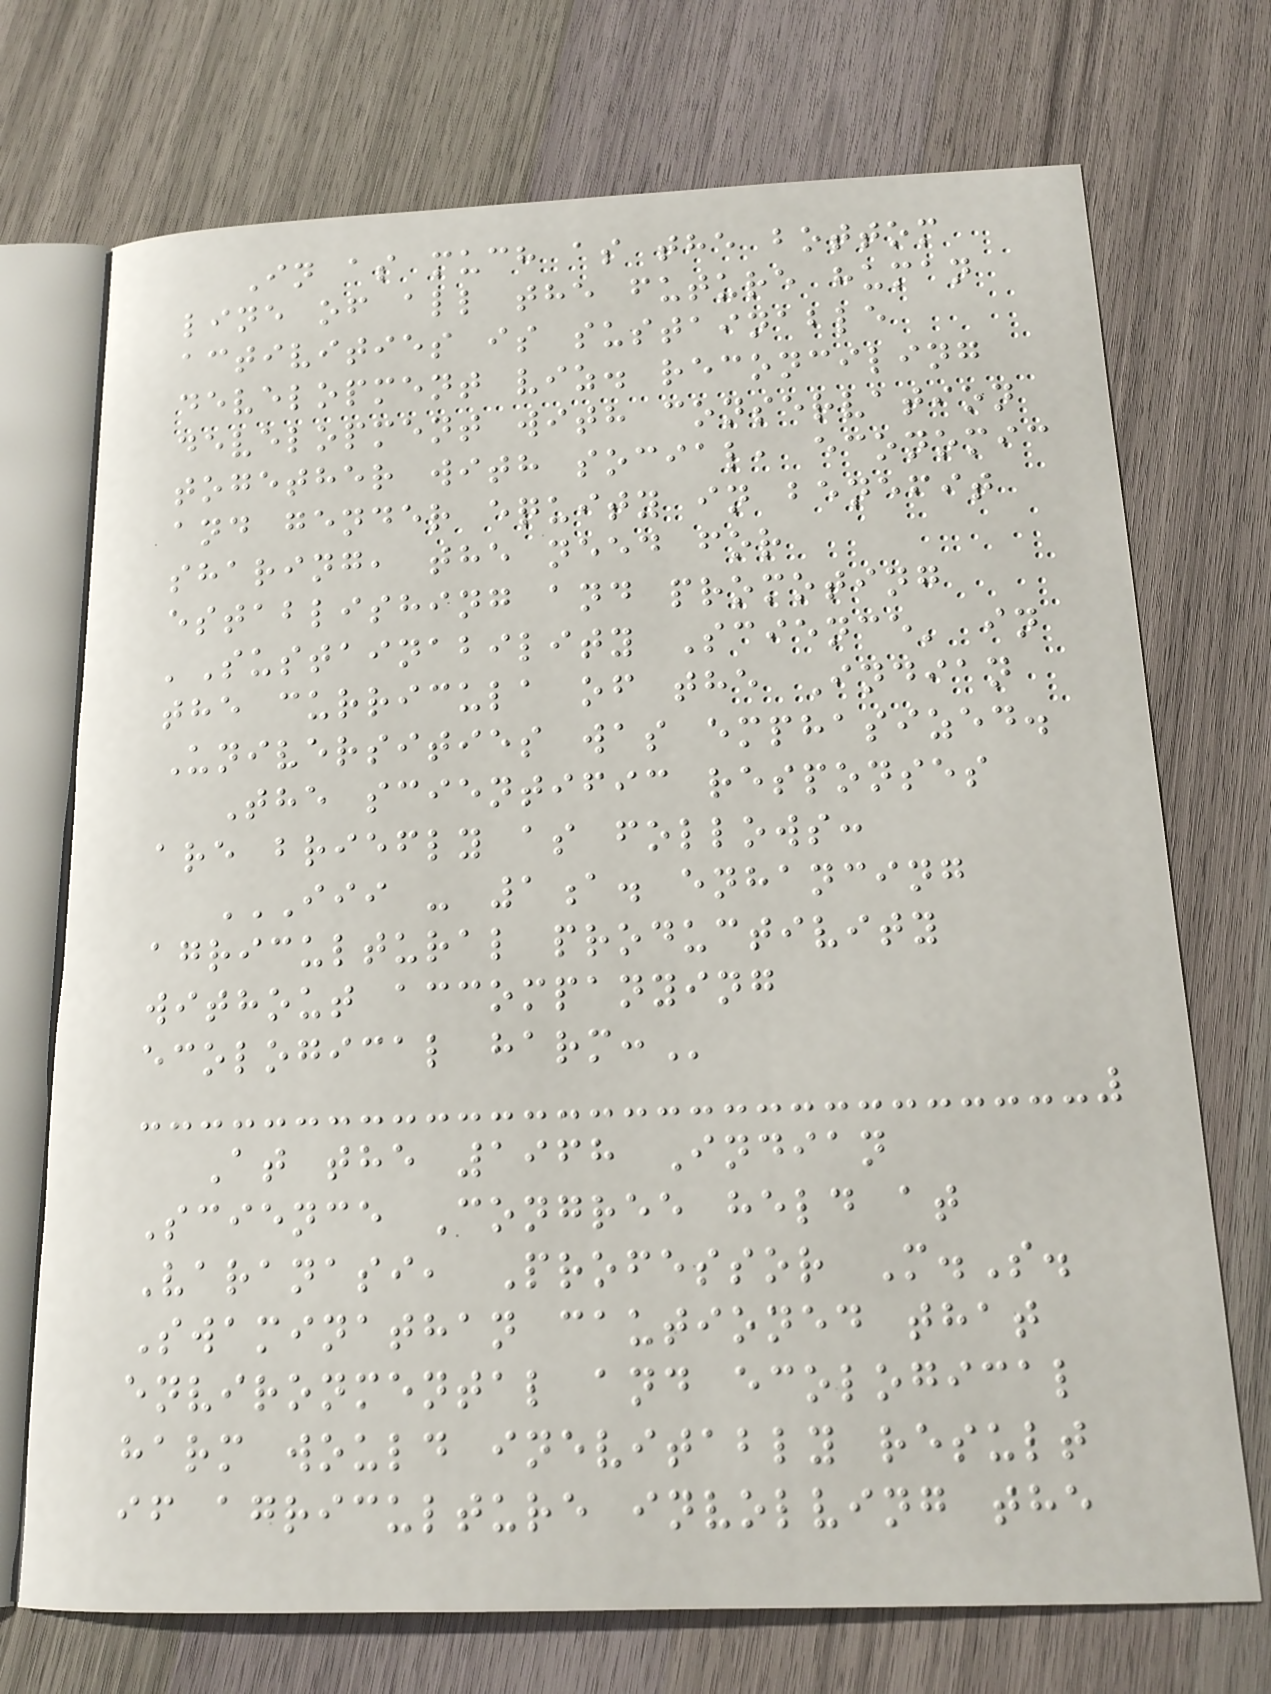In as much as the bottom
line of all the future human
activities is sustainable
development viz. reconciling
development with conservation
together with social, economic
and gender equity in benefit
sharing, the need for
establishing and promoting
'Sustainability Science' in
the curricula of the Indian
Universities was emphasized.
The scientific responses
are briefly as follows:
III - 1A. ENHANCING
AGRICULTURAL PRODUCTIVITY
WITHOUT ACCOMPANYING
ECOLOGICAL HARM:
At the 1968 Indian
Science Congree held at
Varanasi, Professor M.S.
Swaminathan cautioned that
environmental and ecological
harm would inevitably result
if agriculture involving the
